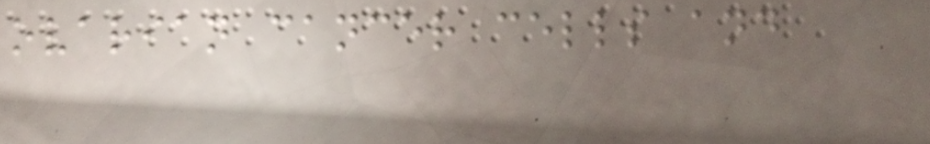ovarian cancer cells and
